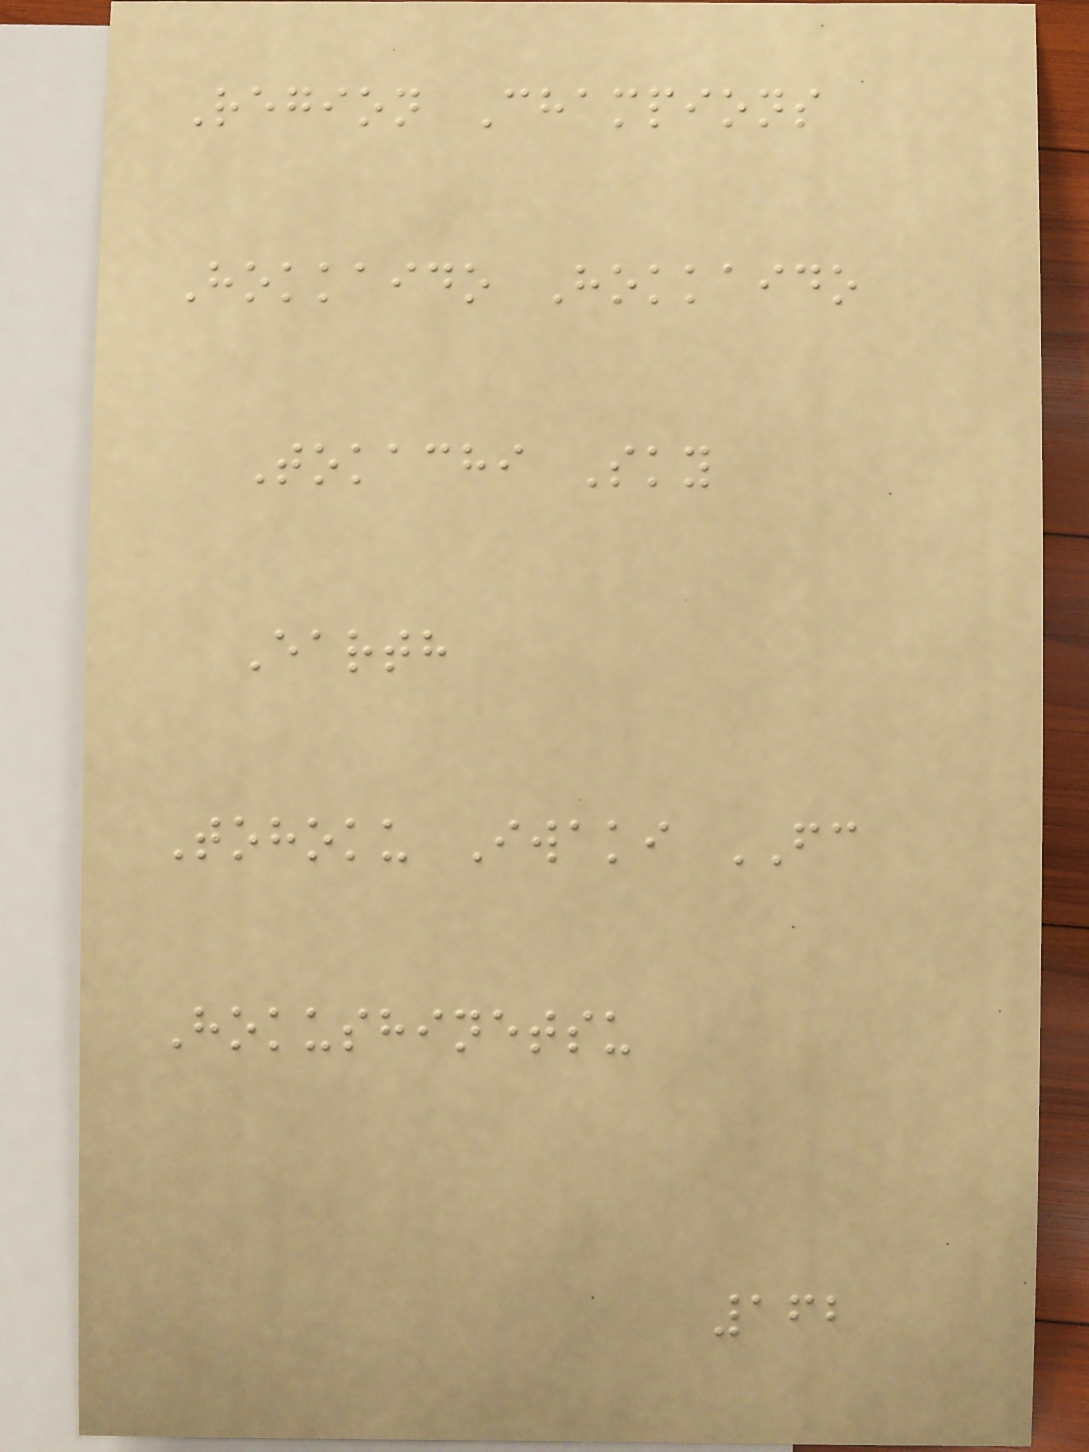Region Champions
Hokkaido Hokkaido
Tokachi Sky
Earth
Tohoku Iwaki FC
Hokushinetsu
162
